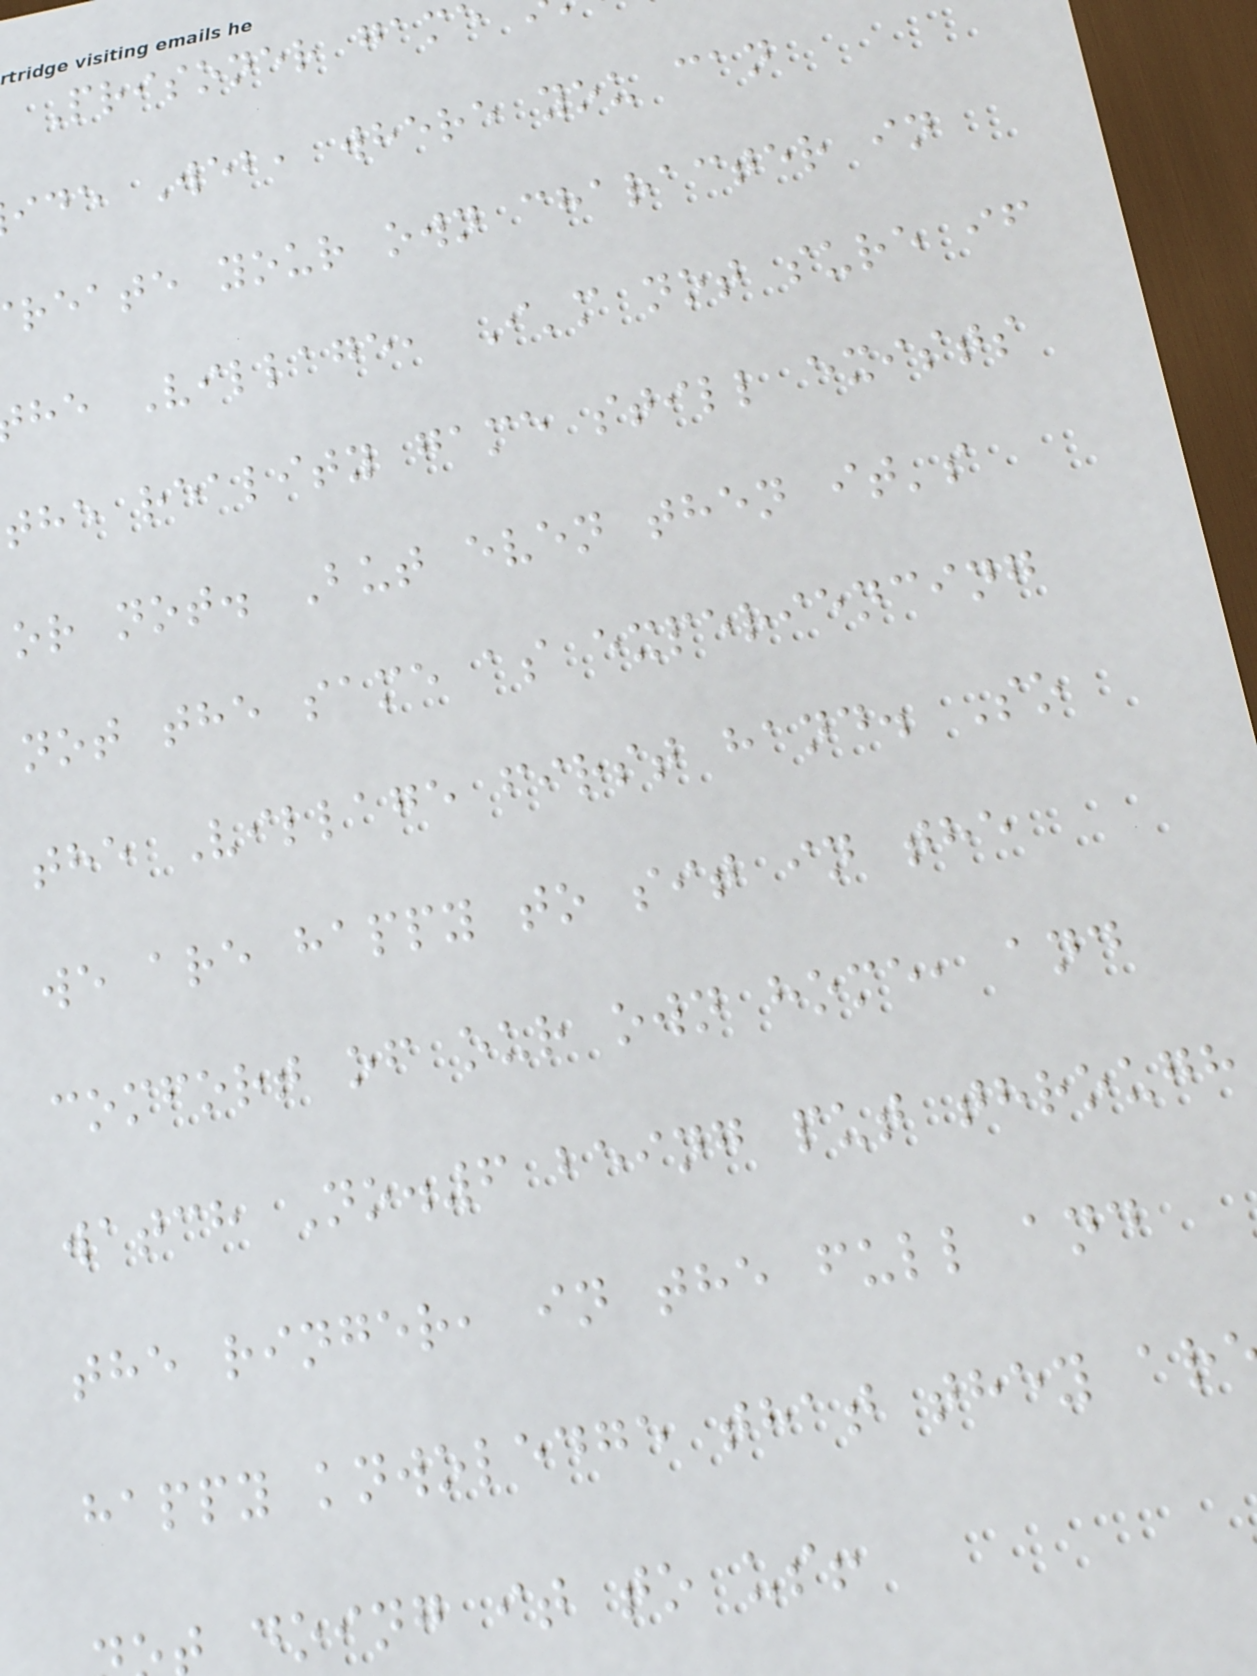Prisoner gam
ide Web, where you can
reate your own character in
he Village, I'm not sure if
the reality game still exists
or not. But even then it's
not the same as experiencing
the Village first hand. So
we are happy to sit in the
comfort of our own home, and
watch No.6 being put through
the ringer, in the full and
happy knwoledge that they ar
doing it to us!
